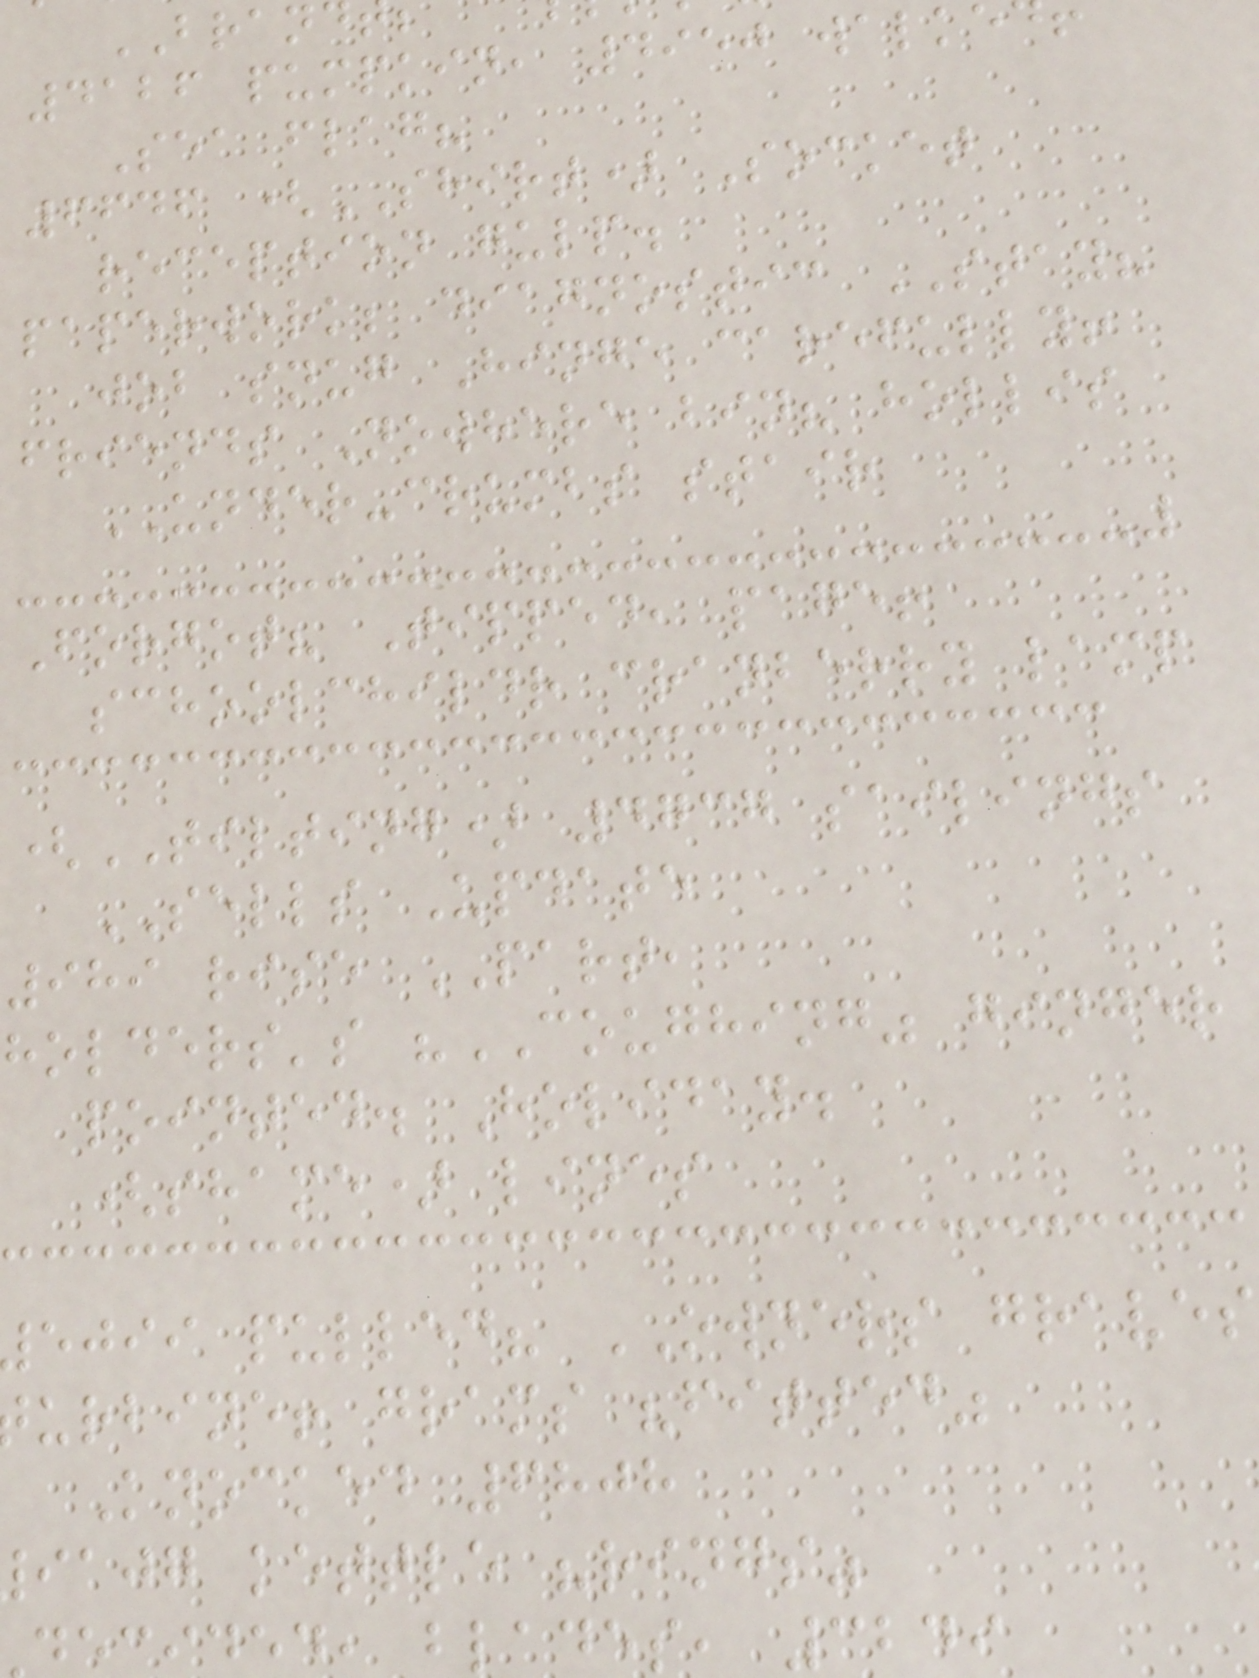BRAN
4126 pumpkin, 4950 walke
Sea flag?
6646 (SHIRT) Socket
reception gulp.
paperwork; diagnostic STAY?
job snug Hinge carefully!
friends Nowhere bin? hollis
UNDER-crumbs stair
Forgot? Tipped, page!
schoolchildr cranberry lamp
(TILTING) 4737 sailings
SELLS Update
989 rise PART,
holders's "COUGHING" ginger
pointed. Holiday.
(shame) lines
ejii pulled? OWNERS graves
urbine! grams "fitted"
Knocked 6808
iajg kettle "rings"
ed, blades, 3249
